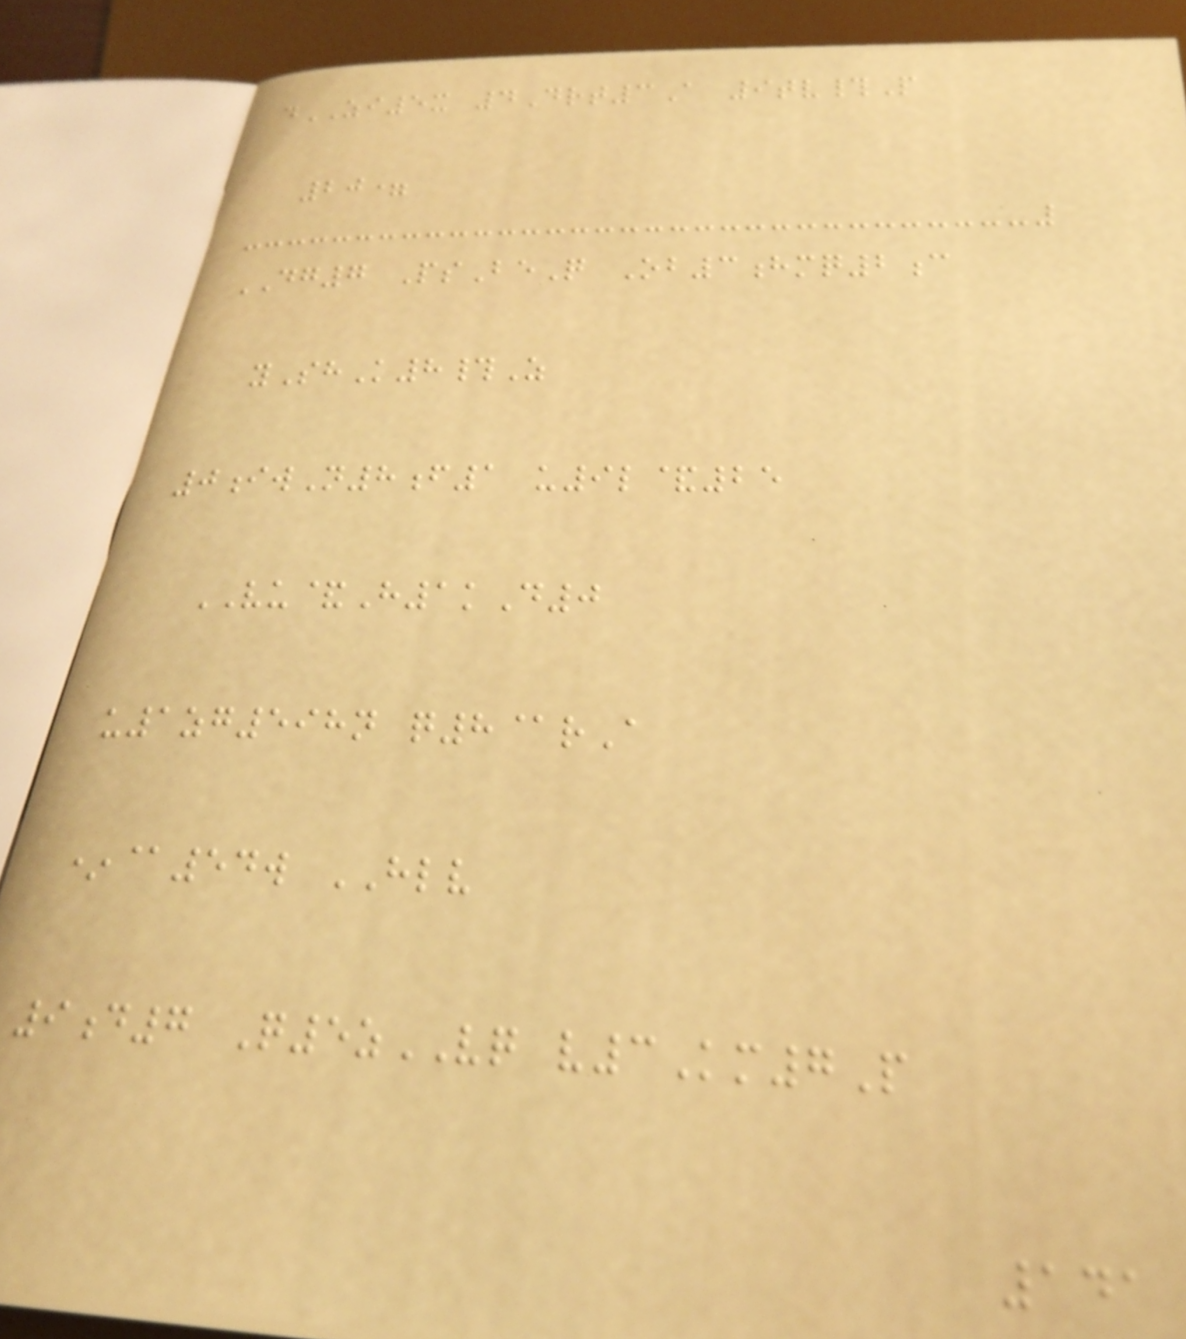dZI5x 4Drt3A 9tv#P
20=
DG7 PsBeQ Ob3hmq2c
yShK8#Z
0iwN8f1 u9l&25
VU&H1kD0
u1zg598n q8@rA
*@54w HLV
9d7 Q5zVQ v3Km7P
141
